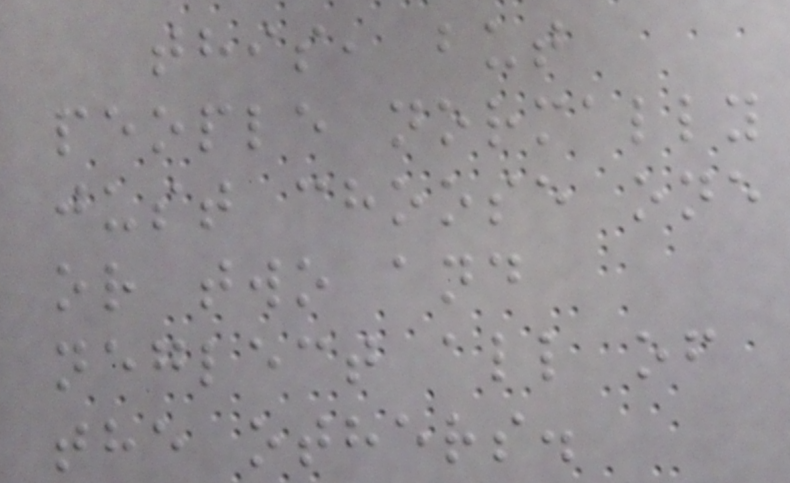this, but
people normally
just choose one
or two and
neglect all of
the others.
